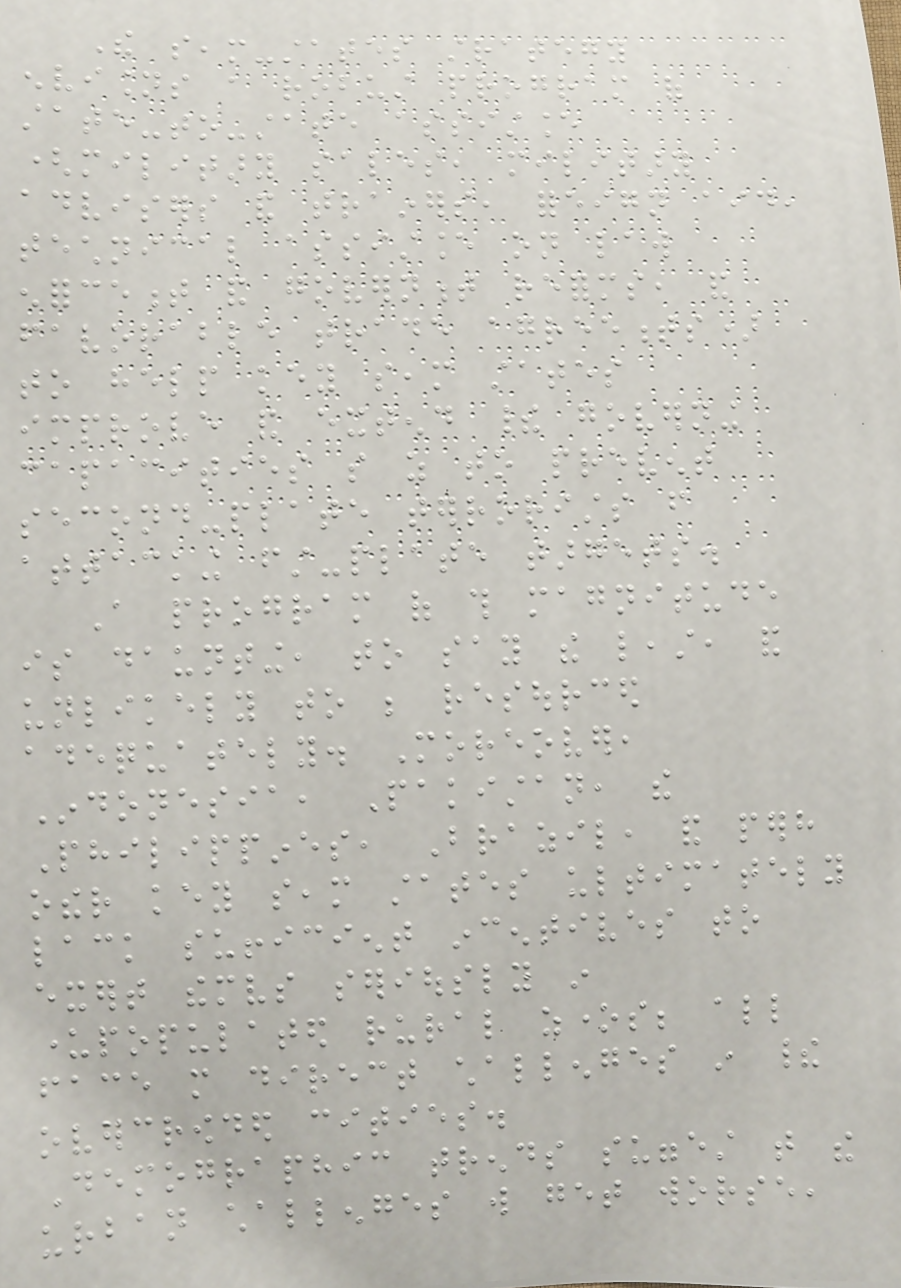The seam-states strategy
envisions a robust program of
state-to-state assistance
(military sales, military
advisers and trainers, foreign aid,
technical assistance on law
enforcement and government reforms, and
favorable trade agreements)
to help key seam states
improve and extend their governing
capacities so as to prevent
second-plate terrorists from
attacking first-plate targets.
A program of this magnitude
is daunting, to say the least, and
unlikely to be resourced
adequately. Moreover,
Indonesia, Pakistan, the
Philippines, Brazil, and perhaps
other key seam states ultimately
lack sufficient incentives to
exert themselves seriously in
underpopulated rural zones; all
face more direct challenges in their
overcrowded cities.
Demographic trends suggest that the
urban challenges will get worse,
